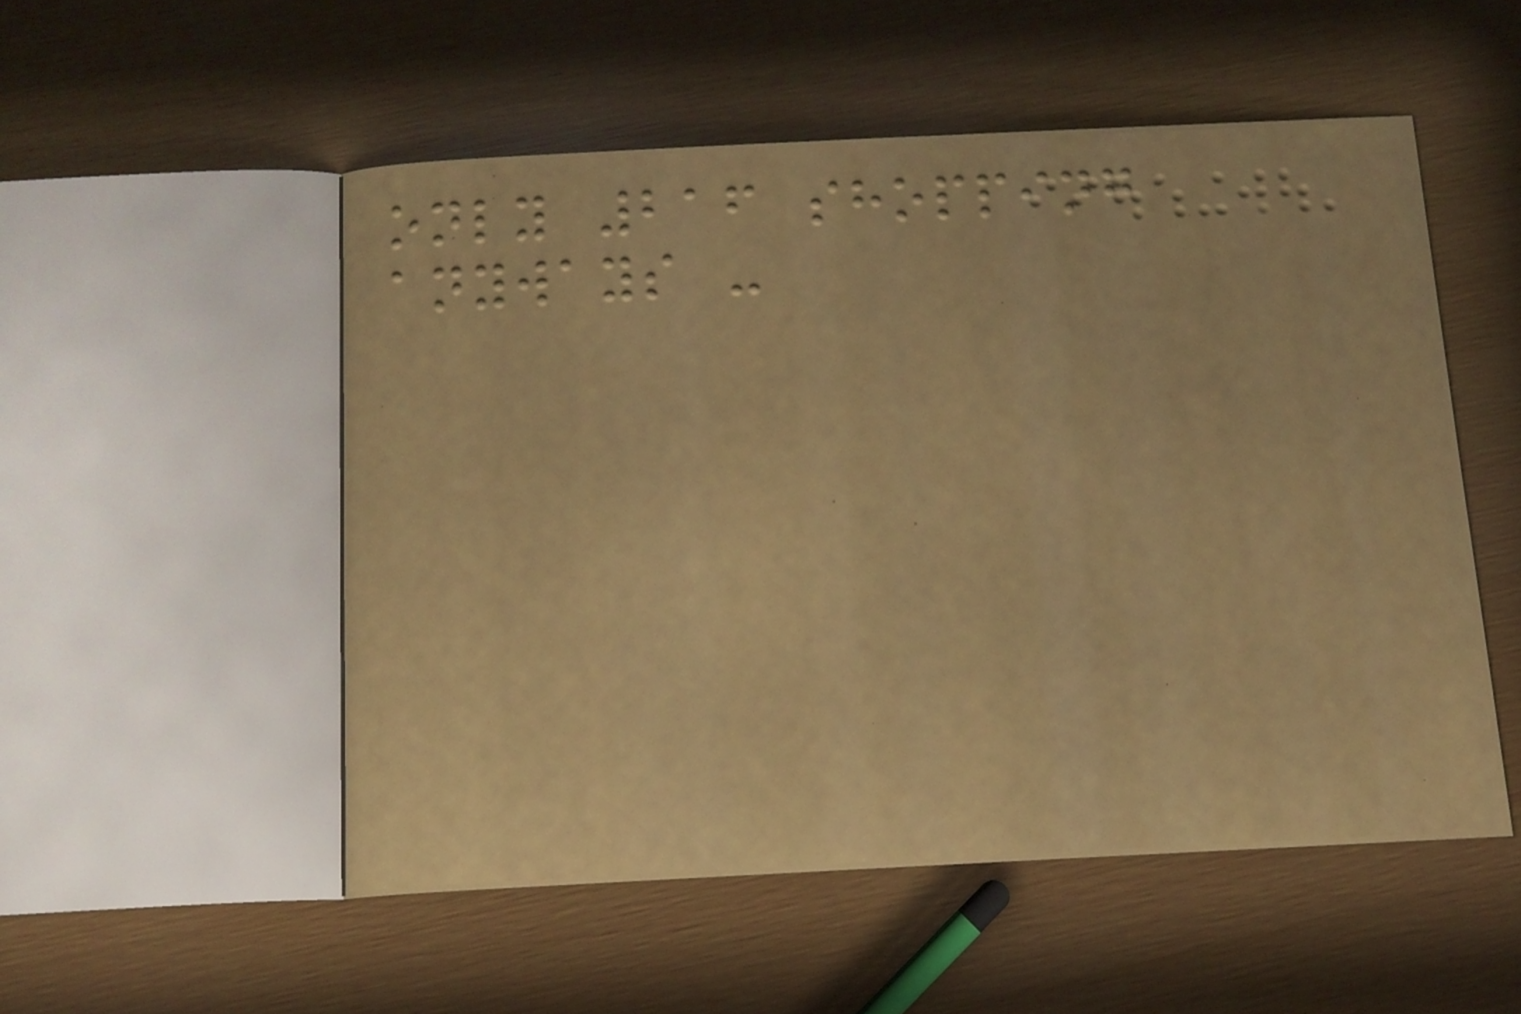only 216 shopping
anyways -
